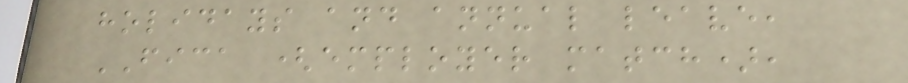holidays and annual leave,
FICA (employer match),
